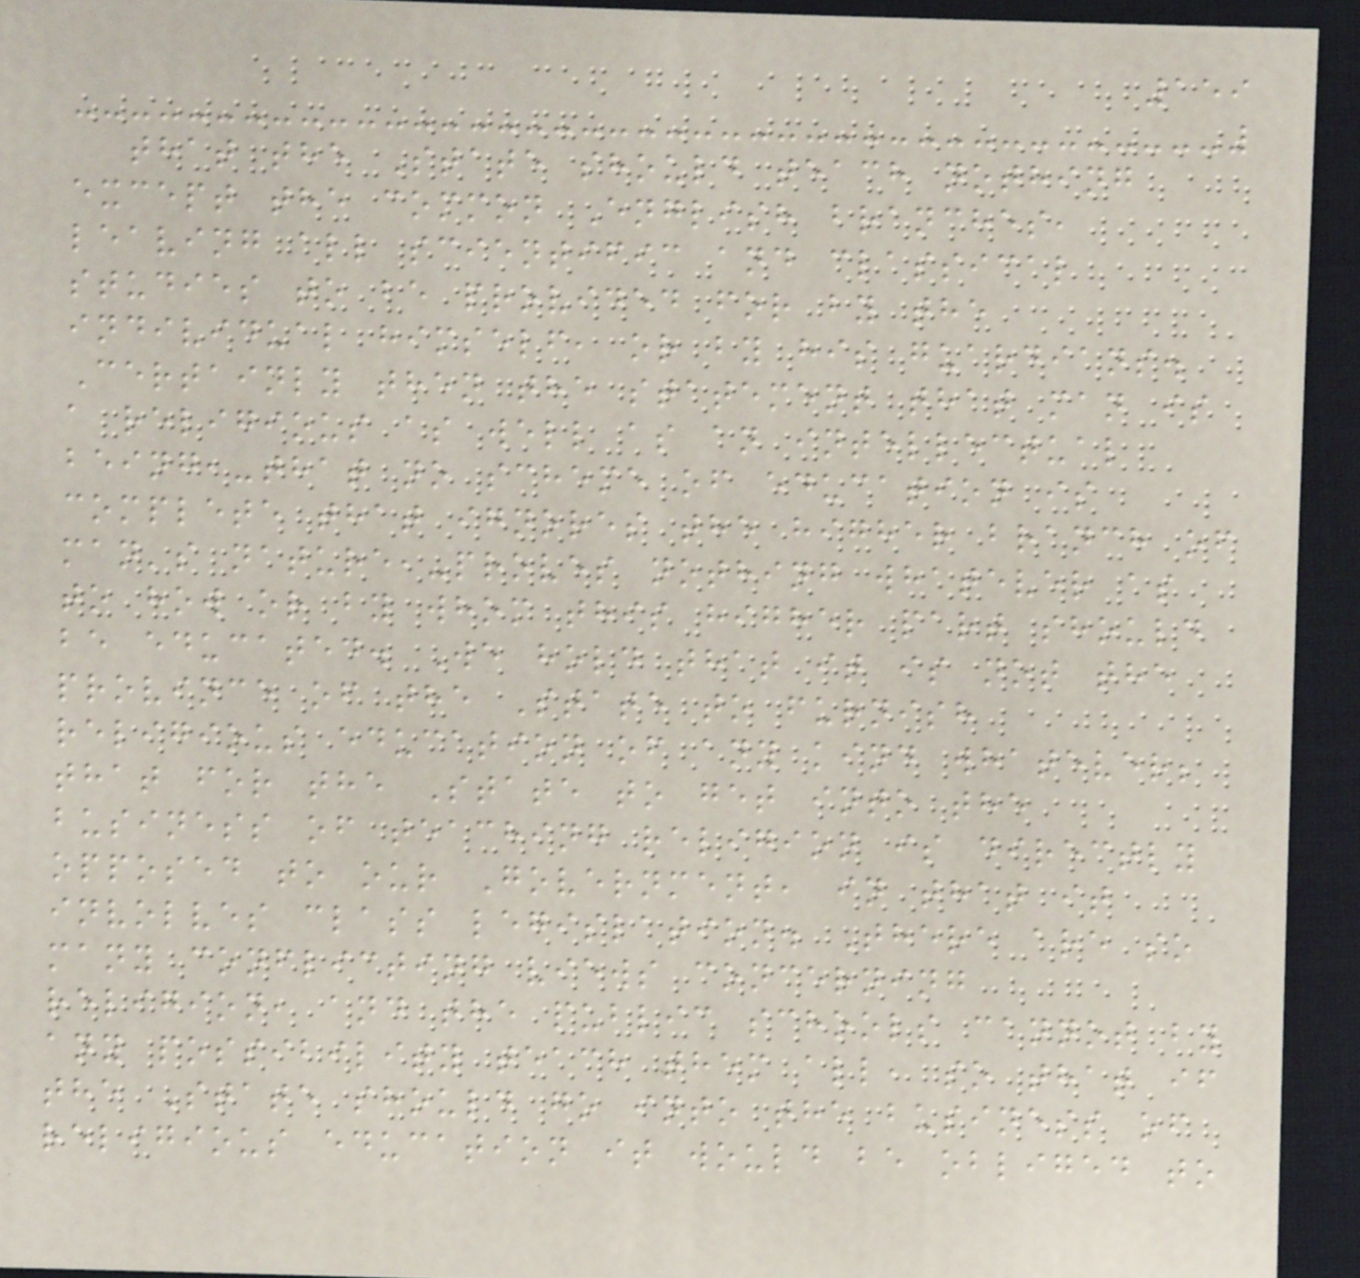159
that the State should teach nothing
except the common English branches,
leaving all scientific and classical
studies to be provided for by the
individual himself, or by his guardians.
Certainly then the statement that man is
a religious as well as an intellectual
being,-that no scheme of education is
complete that ignores the higher branch of
man's nature,-proves nothing whatever as
to how or by whom this higher part should
be educated. We hold that it is not the
province of the State to furnish
religious education of any kind whatever;
that for the State to get into the
business of teaching religion is directly
opposed to our Government, in that it
involves class legislation. There are so
many conflicting views concerning
religion, and the public schools cannot by
any possibility teach them all, so that if
the State should go into the business of
religious education it would be obliged to
